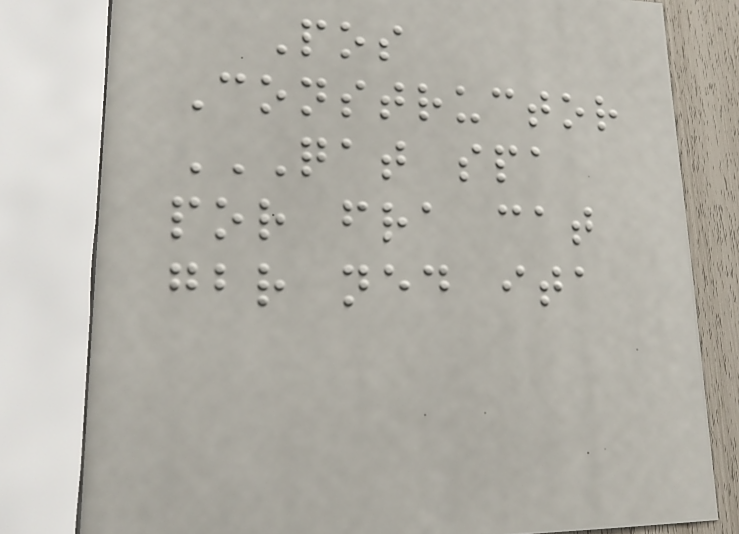Pos
Constructor
QAT SPA
POR FRA CAT
GBR NED ITA
